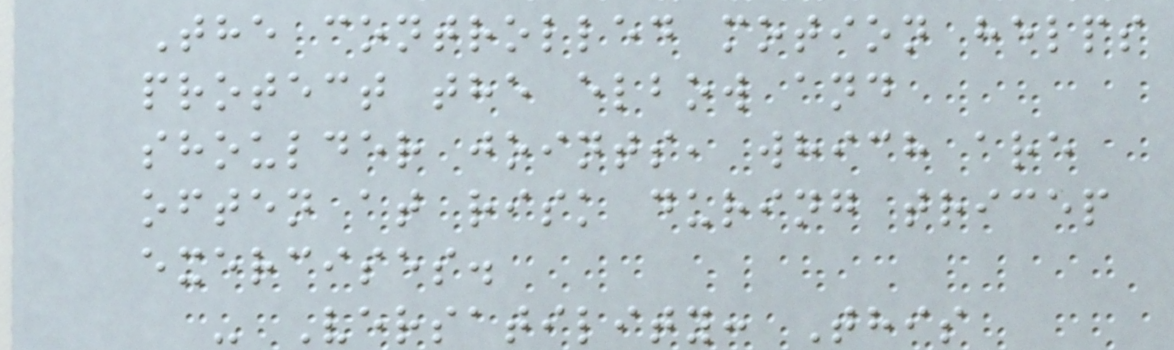The controlled motion helps
protect the elbow and
shoulder joints, which are
often at risk during tricep
exercises.
- Versatility: This
